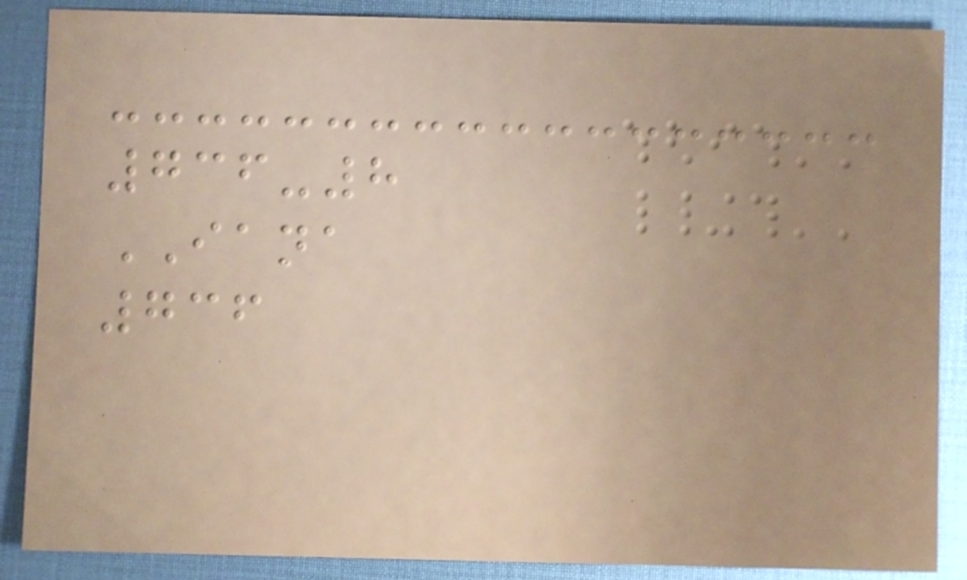736-8
IANA
736
